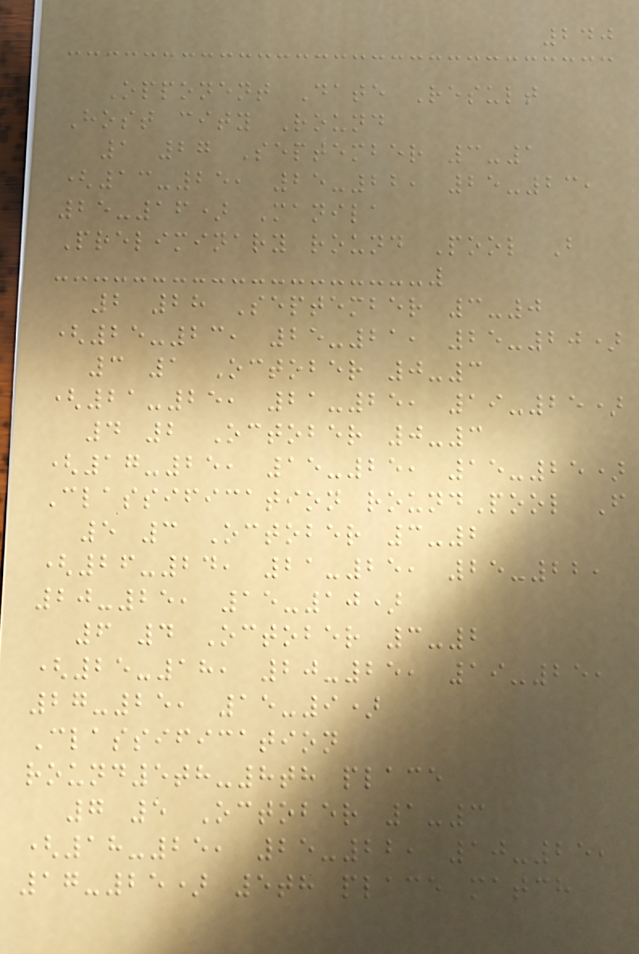240
Opponent Date Result
Host city Round
1 27 September 3-1
(13-25, 25-22, 25-23,
25-16) Manila
Preliminary round Pool B
2 28 September 3-0
(25-23, 25-21, 25-20)
3 1 October 0-3
(21-25, 21-25, 19-25)
4 2 October 0-3
(17-25, 15-25, 15-25)
Classification roundPool F
5 3 October 3-2
(26-24, 21-25, 25-22,
20-25, 15-10)
6 4 October 3-2
(25-18, 20-25, 19-25,
27-25, 15-9)
Classification
round5th-8th place
7 5 October 1-3
(18-25, 25-22, 10-25,
17-25) 5th place match
